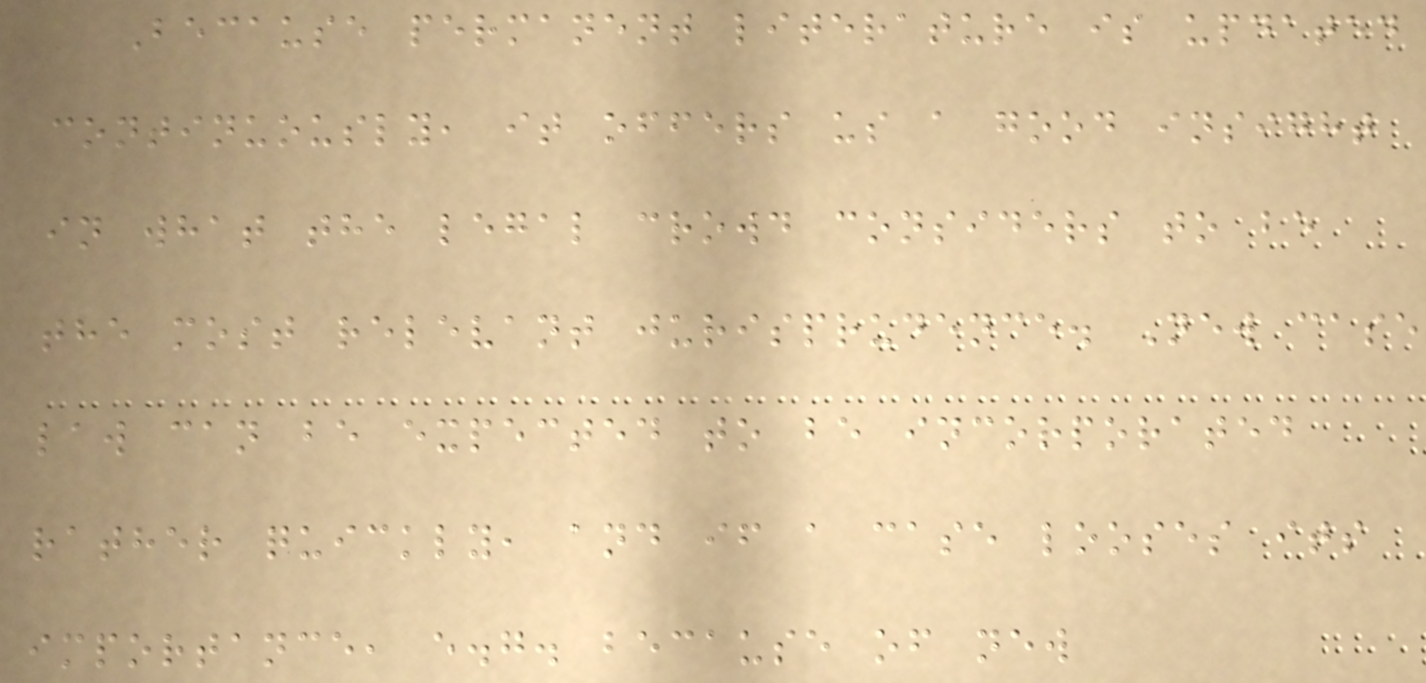Because permanent literature is updated
continuously, it offers us a good insight
in what the legal crowd considers to be
the most relevant jurisprudence. New case
law can be expected to be incorporated
rather quickly, and if a case looses its
importance, e.g. because of new
